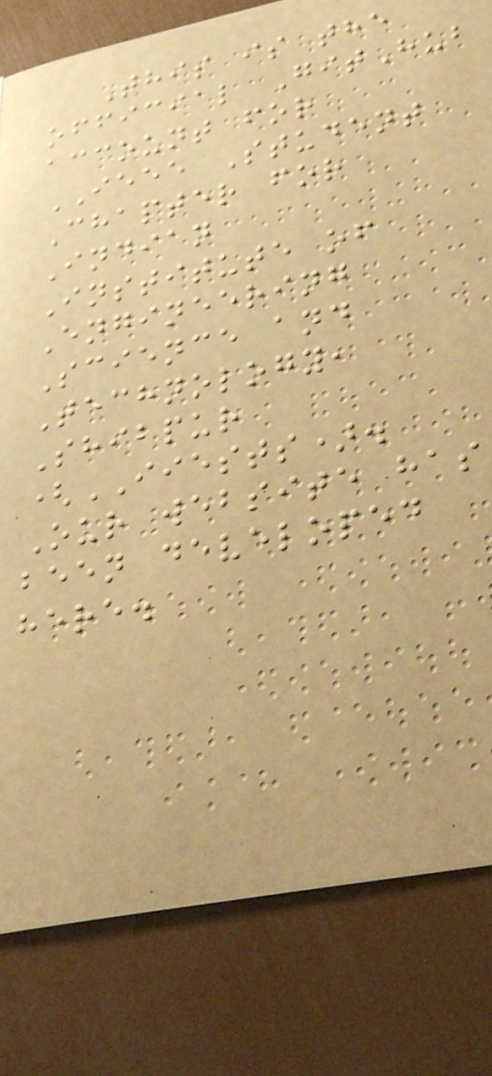This is the
official GitHub
account for
IEEE Student
Chapter for
Indian
Institute of
Engineering
Science and
Technology,
Shibpur
(IIESTS).
Our website has
been developed
here.
